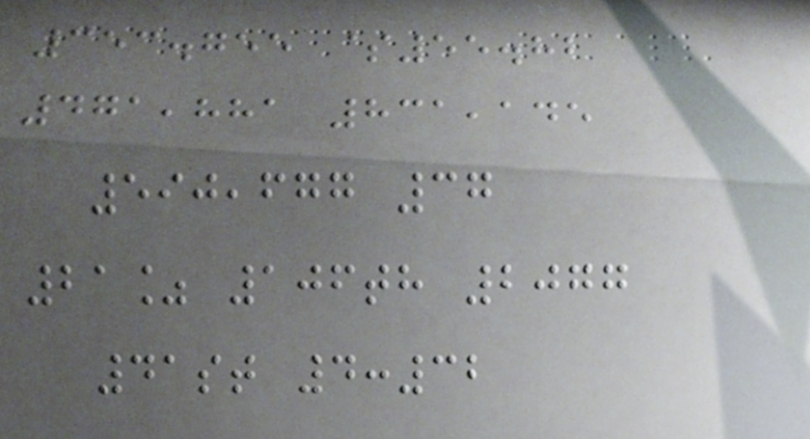353.755 $55.82
471,881 831,145
590,677 37
21% 106th 2077
41st 4:32
